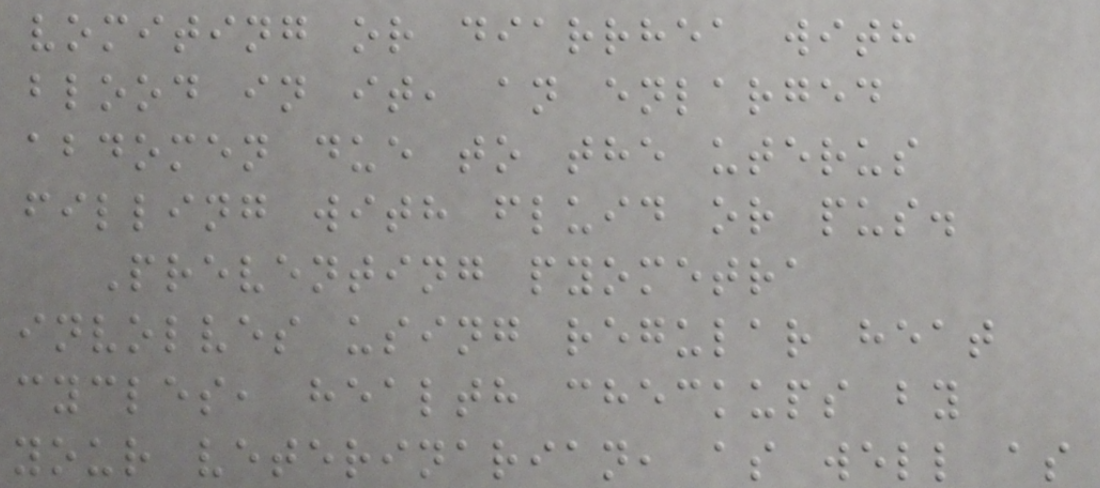vomiting or diarrhea with
blood in it, an enlarged
abdomen due to the uterus
filling with fluid or pus.
Preventing pyometra
involves using regular heat
cycles, health checkups by
your veterinarian, as well as
